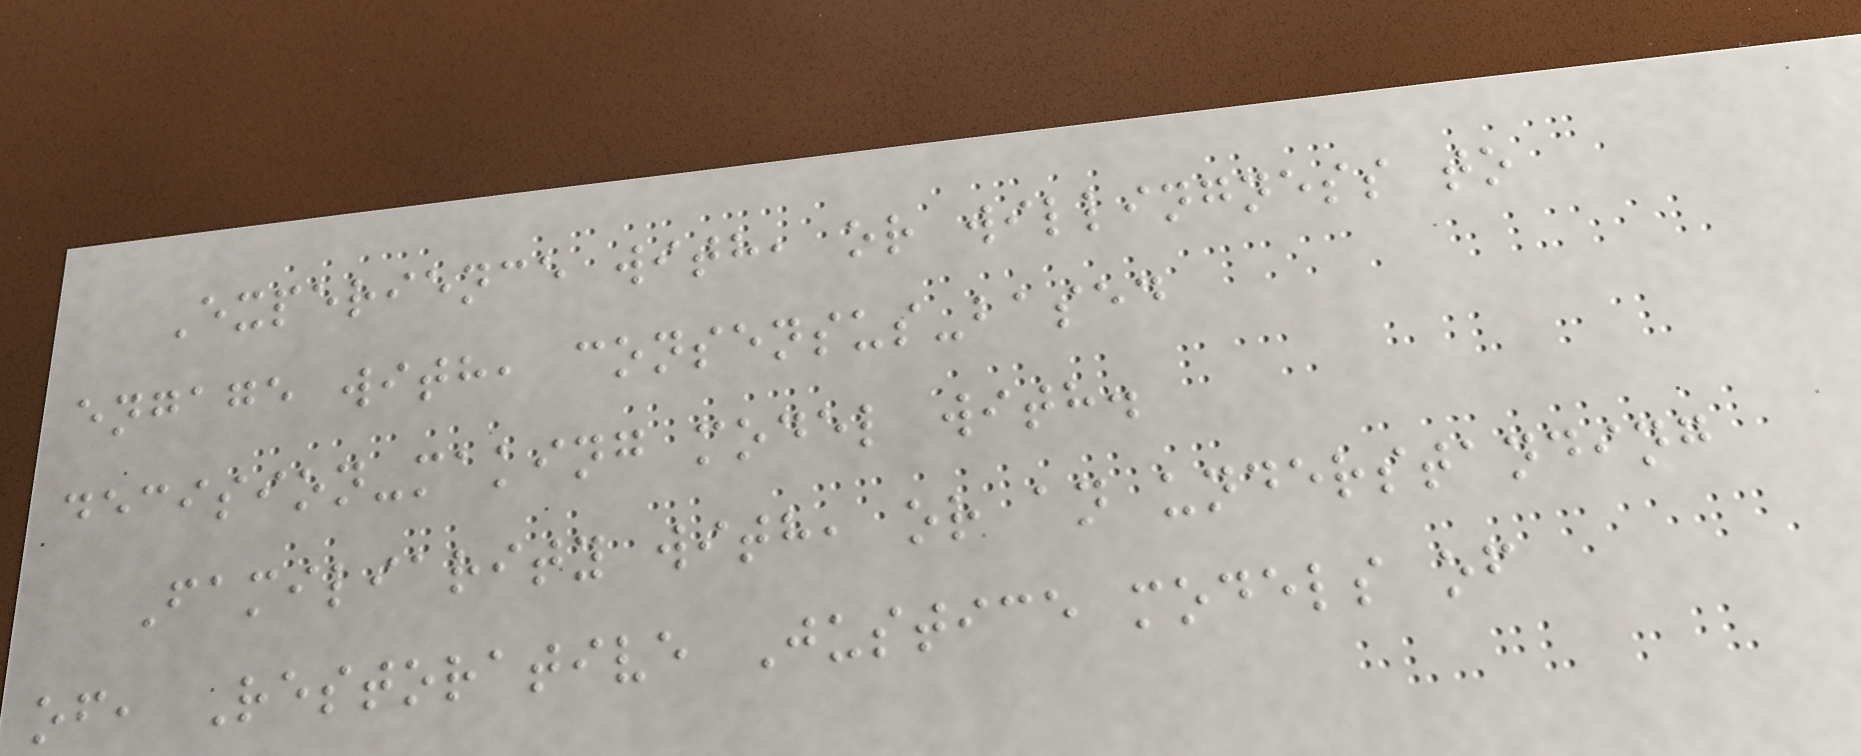Experience with, or willingness to
engage with, consensus-based
decision-making model with.
Familiarity with, or an understanding
of, Restorative Justice models of
